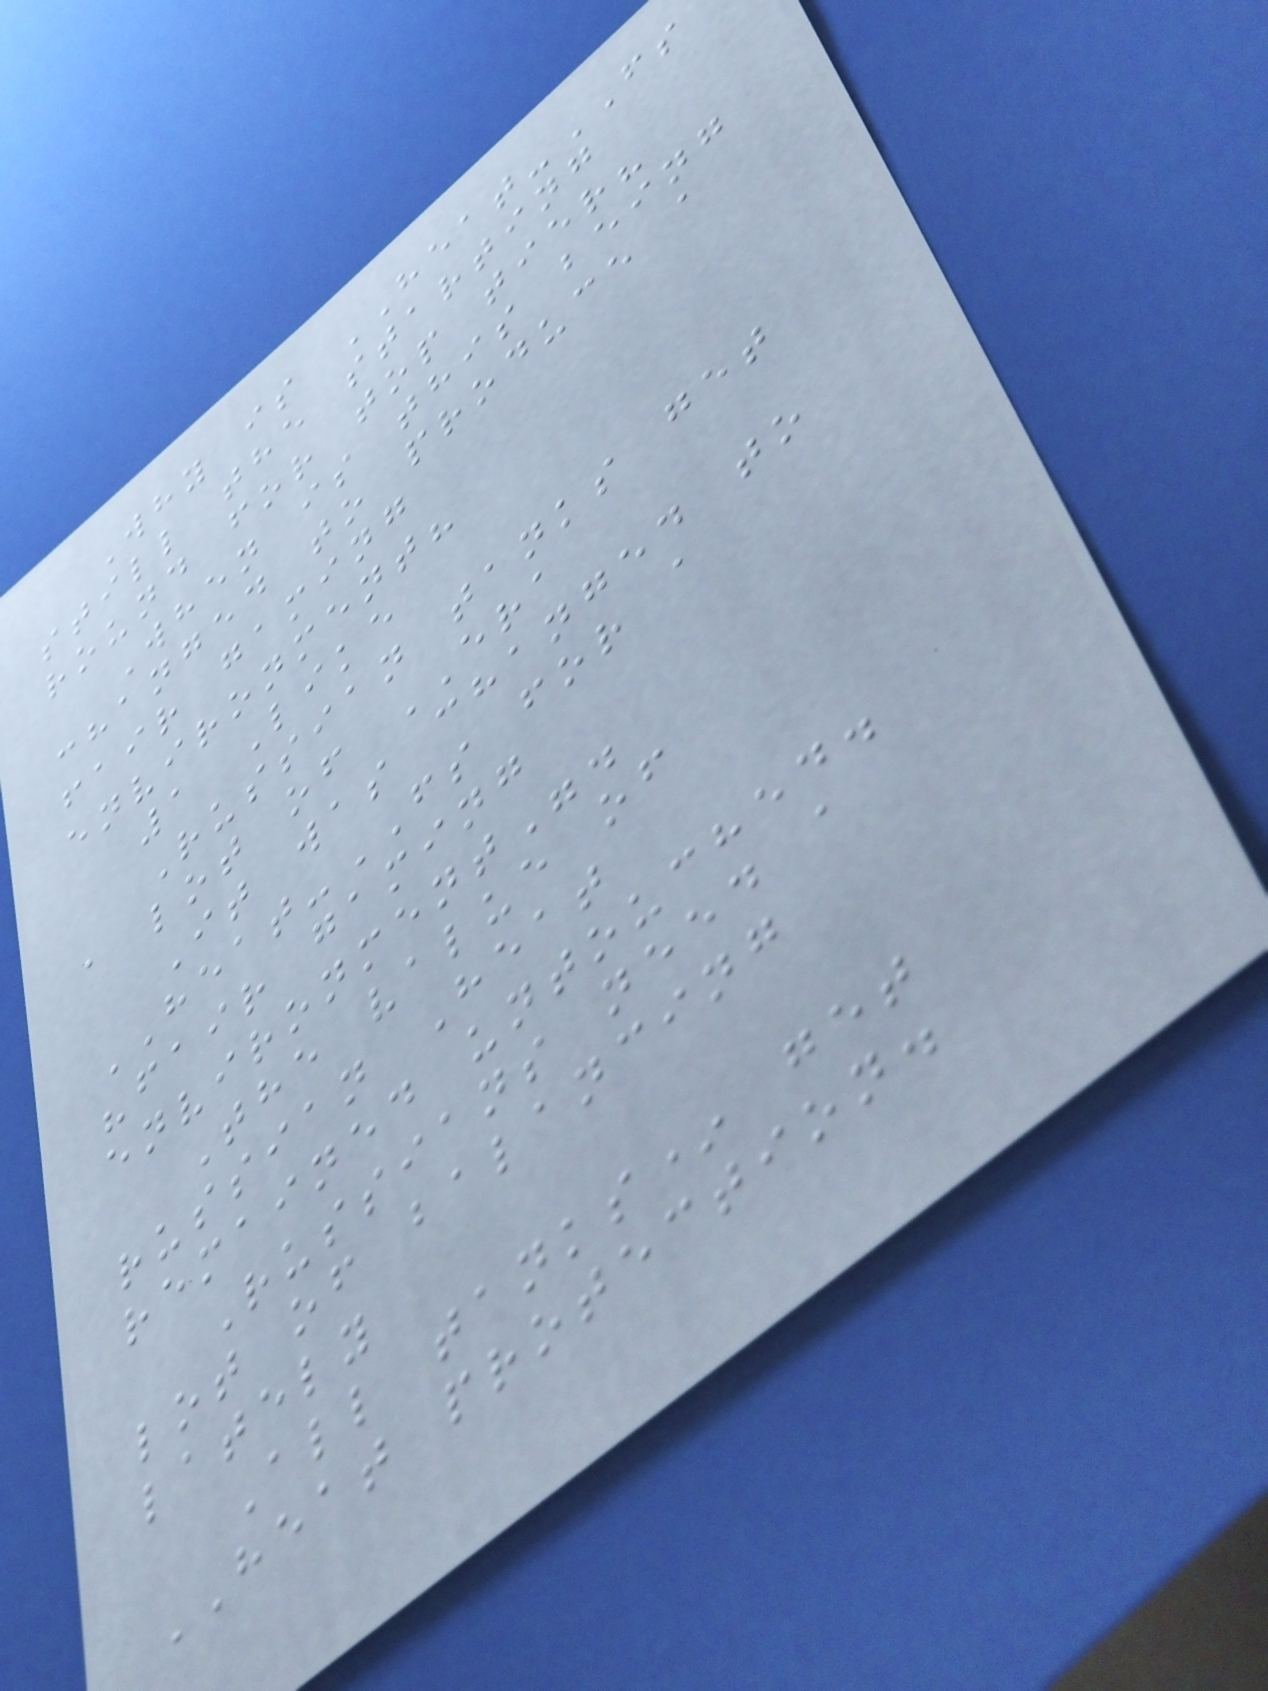Why is HEAT-FS
still the starting
round for top tier?
When is this being
changed to produce a
fair gaming
environment?
1 Like
Russian tanks get
a lot of ERA
It was changed to
HEAT-FS for a
"fair gaming
environment".
The value of
russian Heat
remained untouched.
Russians need a
lot of balancing
lately
All tanks* get
HEAT protection.
